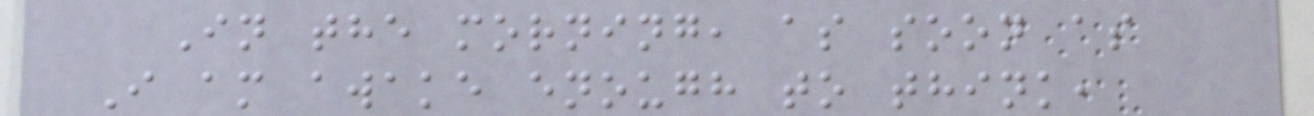In the morning, as soon as
I am awake enough to think,
